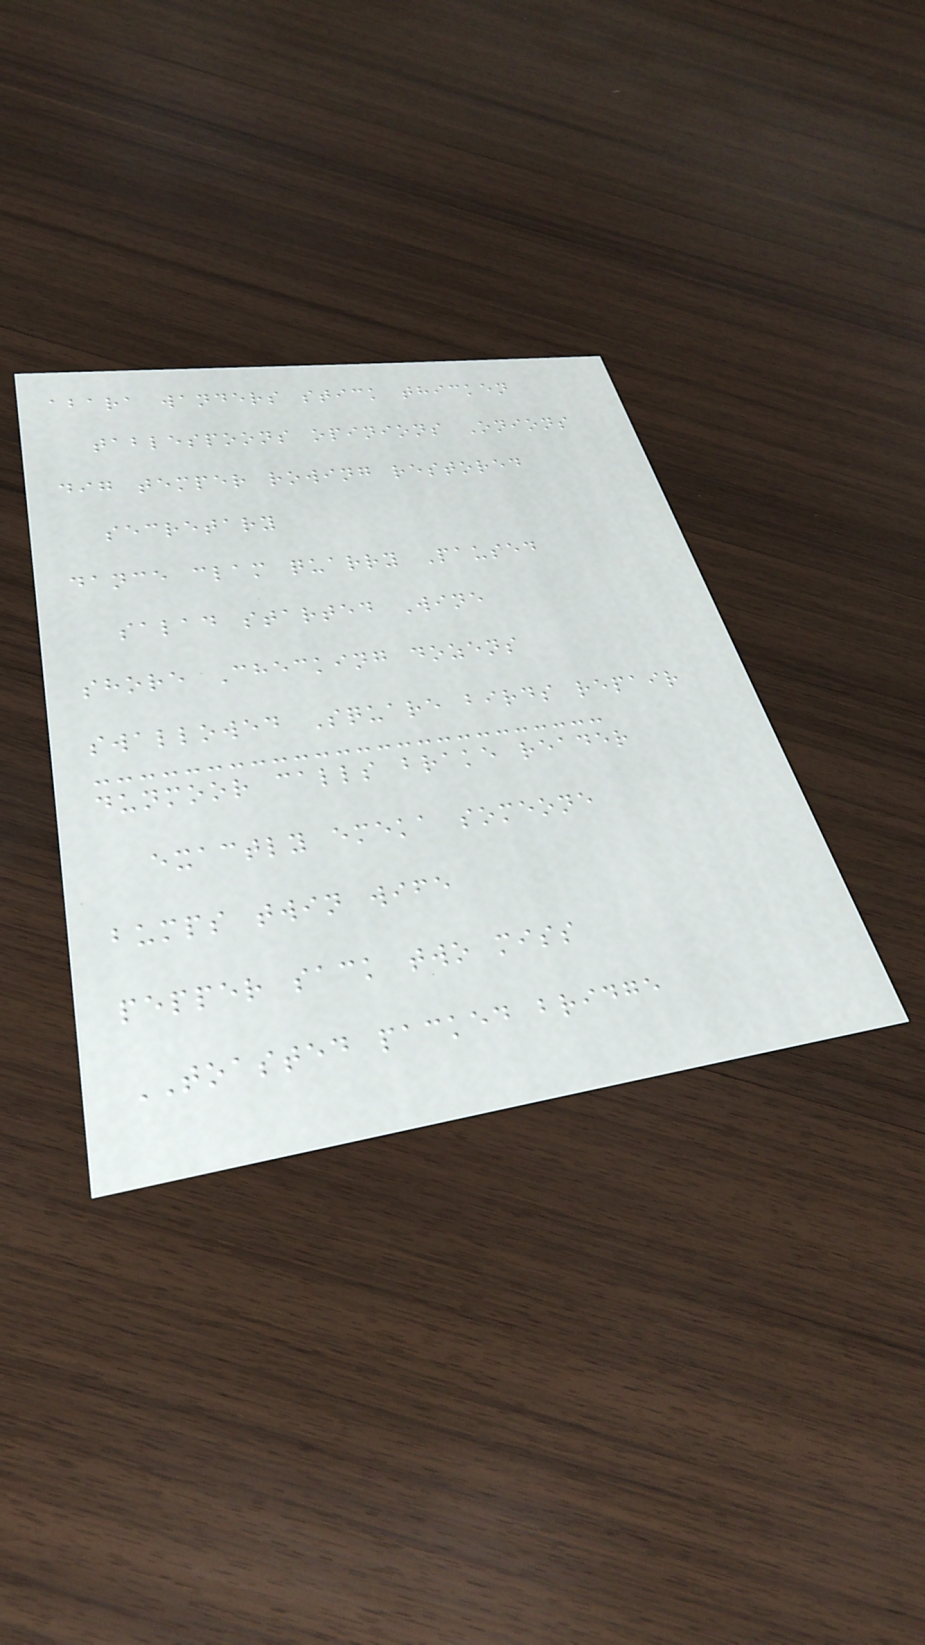abara wanders stick thicken
tablespoons opinions Onions
dig temper rowing restored
secretary
dance clam quarry Paused
salad started Wine
shore Checking dozens
swallowed Square birds repair
dunmoor calls brake reader
exactly emeka someone
bumps twin wife
pepper sack two miss
TOASTED packed bridge
